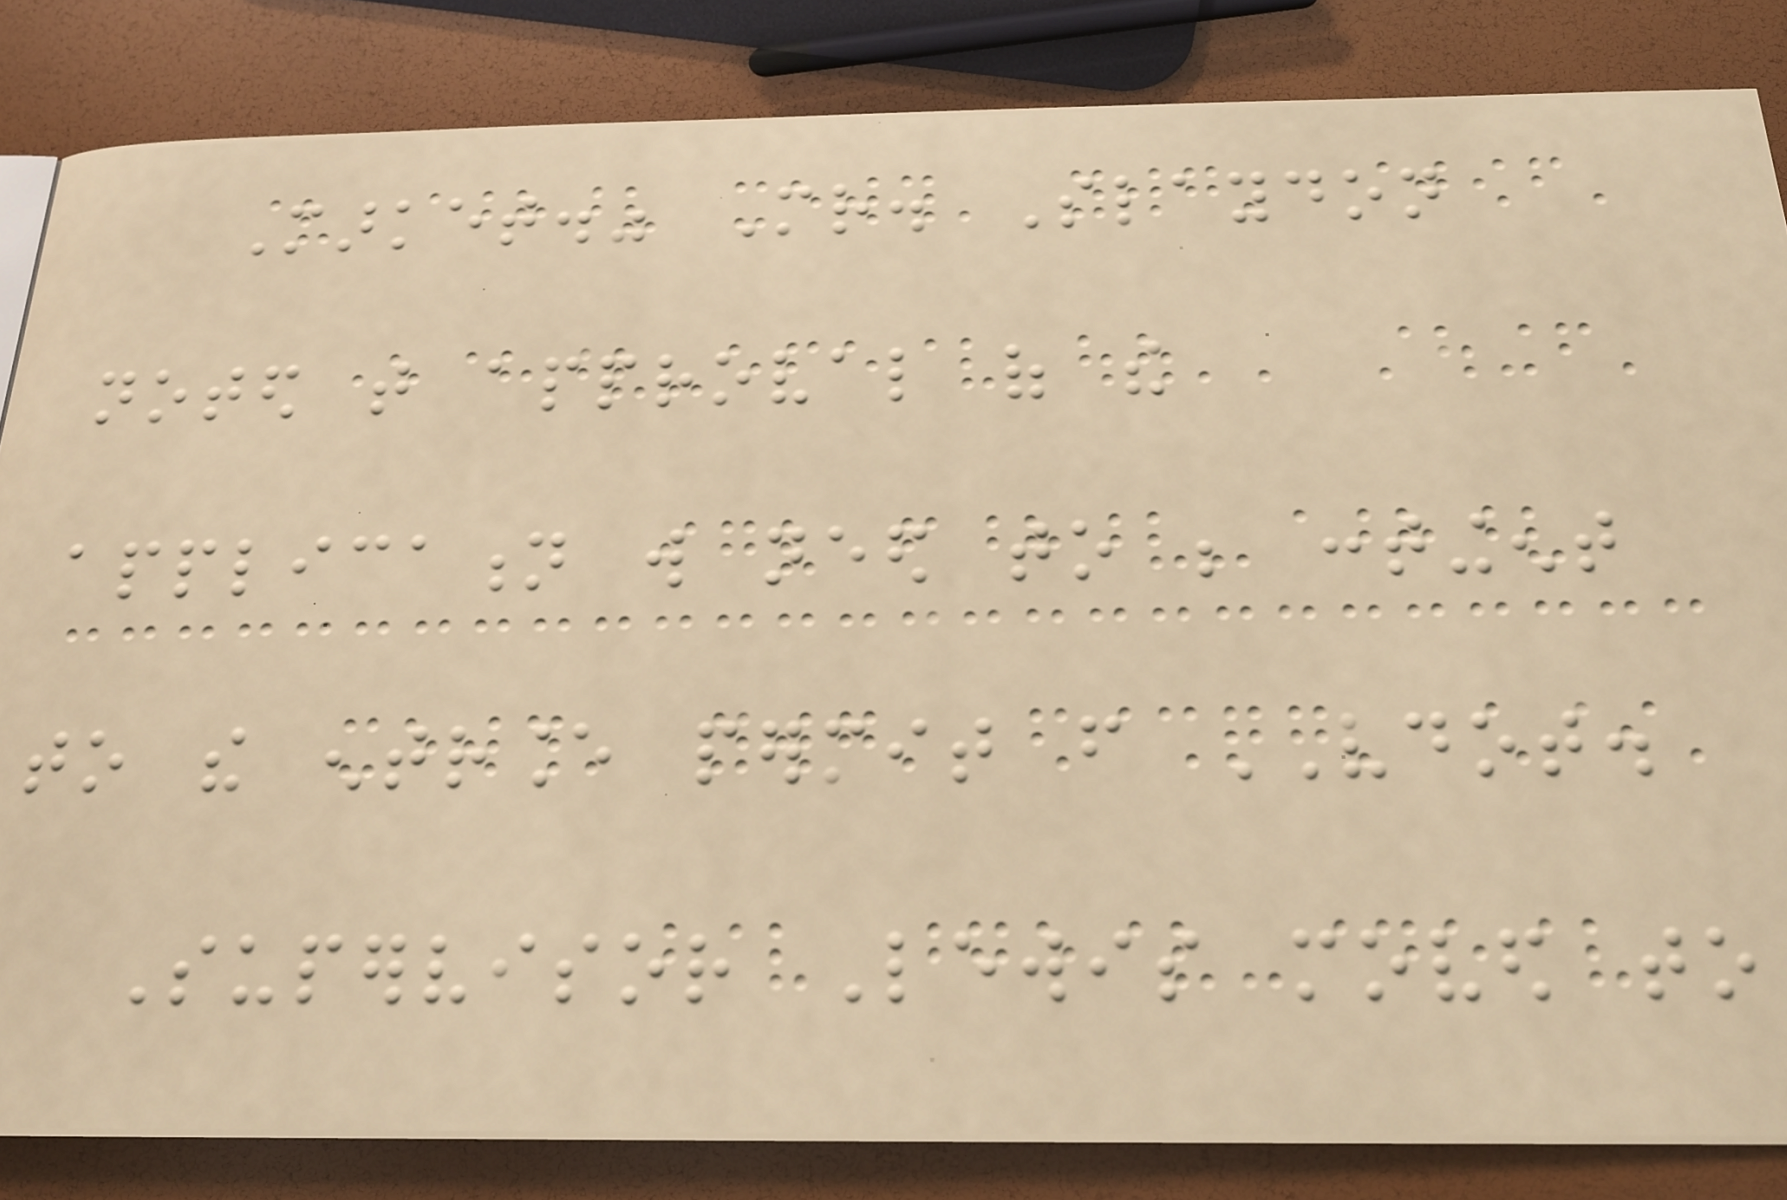Market." Mr. Slaydon
noted that approval of the
application will need to be contingent
to the entrance permit from VDOT.
Supervisor Lewis moved to
